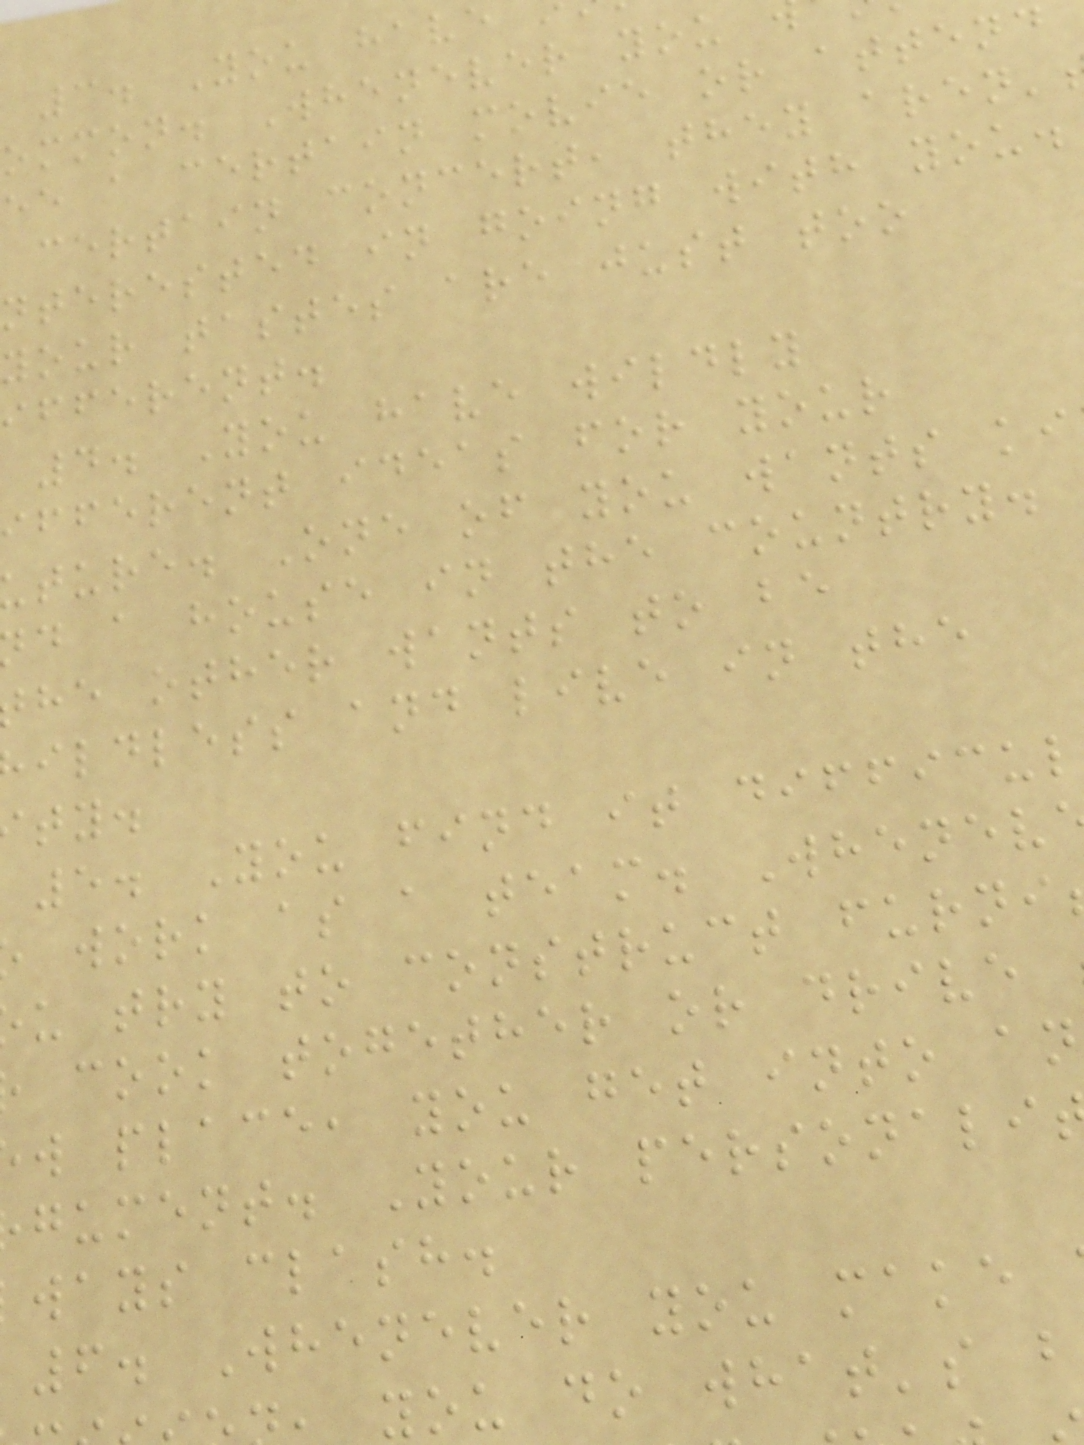3. You have
ommon. Whenever you
ee a certain movie or attend
certain concert, they aren'
nterested in going with you.
your tastes are just too
ifferent.
4. You have wildly
fferent ideas for your
ture. One of you wants ki
d a house in the country.
he other wants to be
ildless and live in the
5. You find it difficul
work as a team. Whenev
u try to construct furni
cook together or drive
w place, you get into an
gument. Your personali
ways clash.
6. Whenever you make
you do what's b
